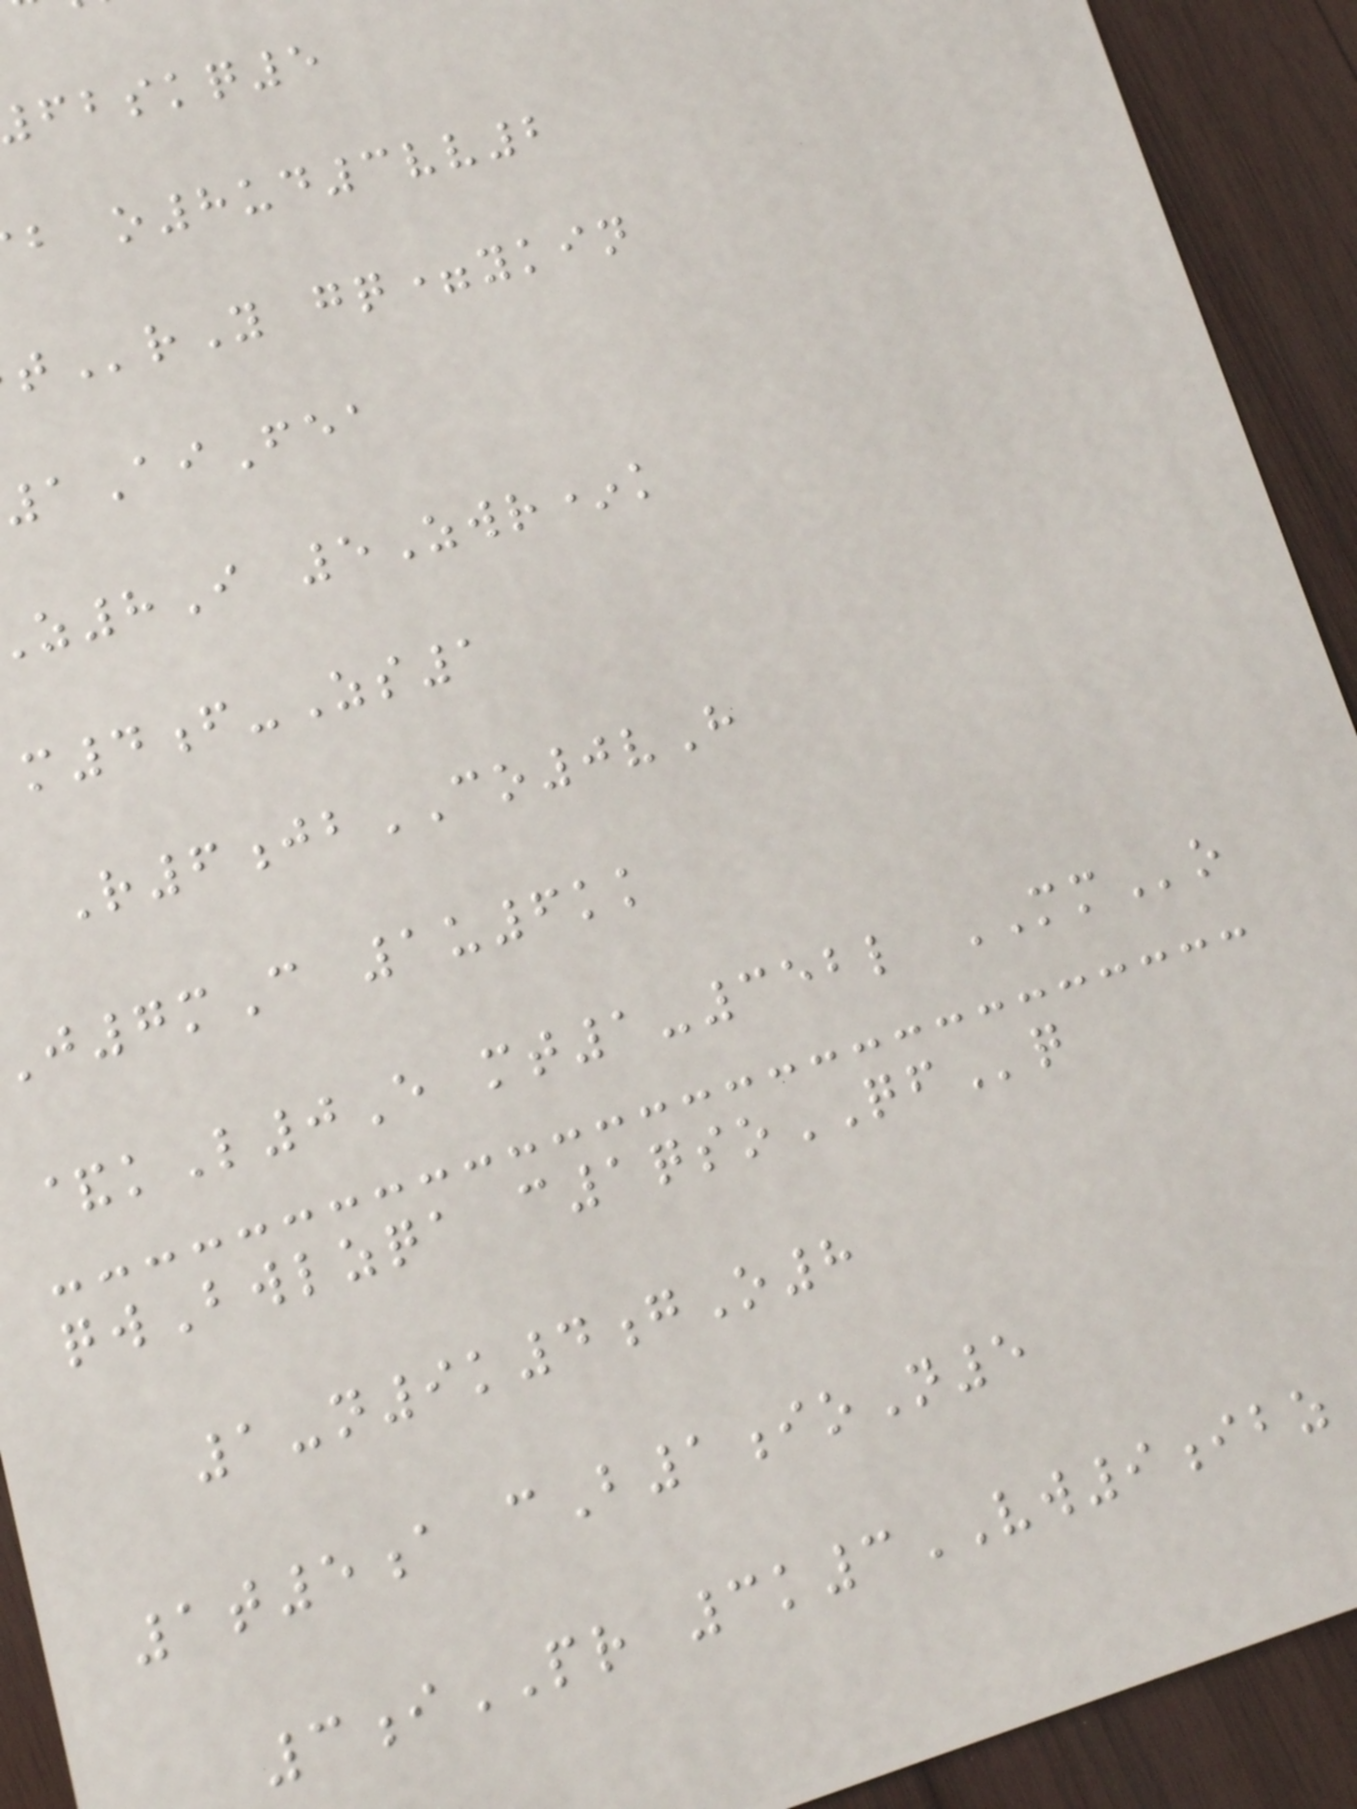skq5
b o8ud3vv2
rY gq=ykin
1AiFea
8I 5Zwr*k
m4f-Zs1
R6jbCO0vH
7mC 1u6kk
&kL0E mt1-352l MMo
qwBwlzqa c1qsoQFq
1-n9k4gO8
1t5a cB1ioN5
3iPR 3k3VW9ibz
